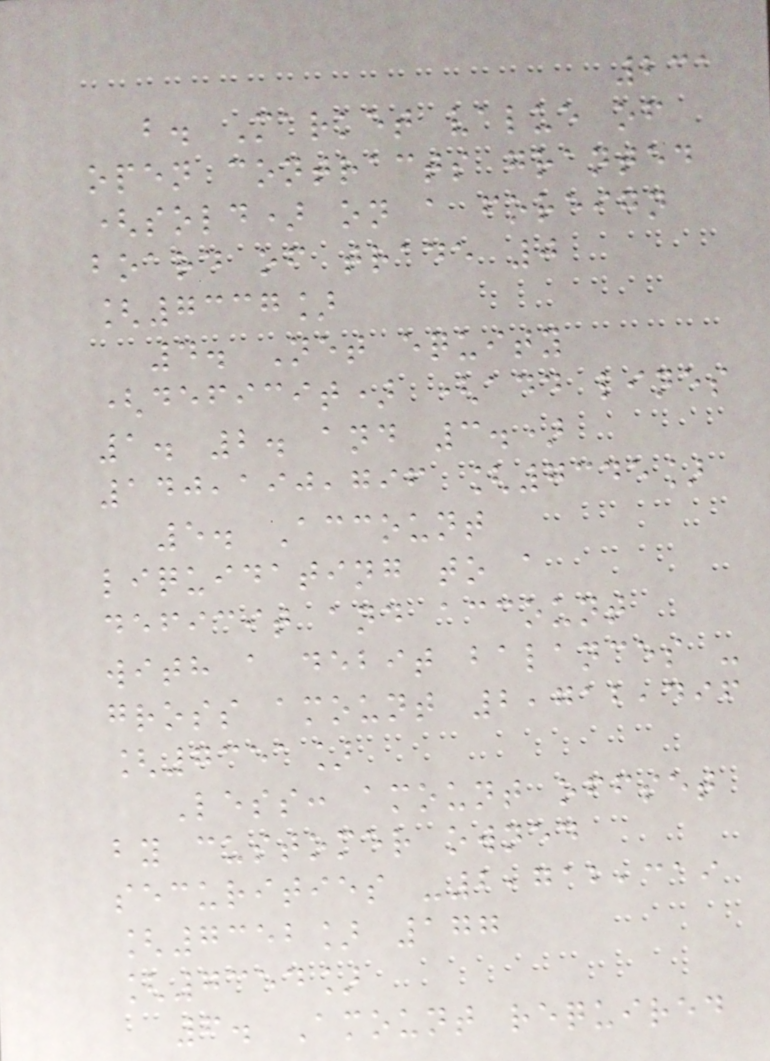231
b. Market value of
open contracts granted
(sold) on a foreign
board of trade 0
[7337]
4. Net equity
(deficit) (add lines
1. 2. and 3.)
140,190,796 [7345]
5. Account
liquidating to a
deficit and account
with a debit balances -
gross amount 2,712,496
[7351]
Less: amount offset
by customer owned
securities -2,712,319
[7352] 177
[7354]
6. Amount required
